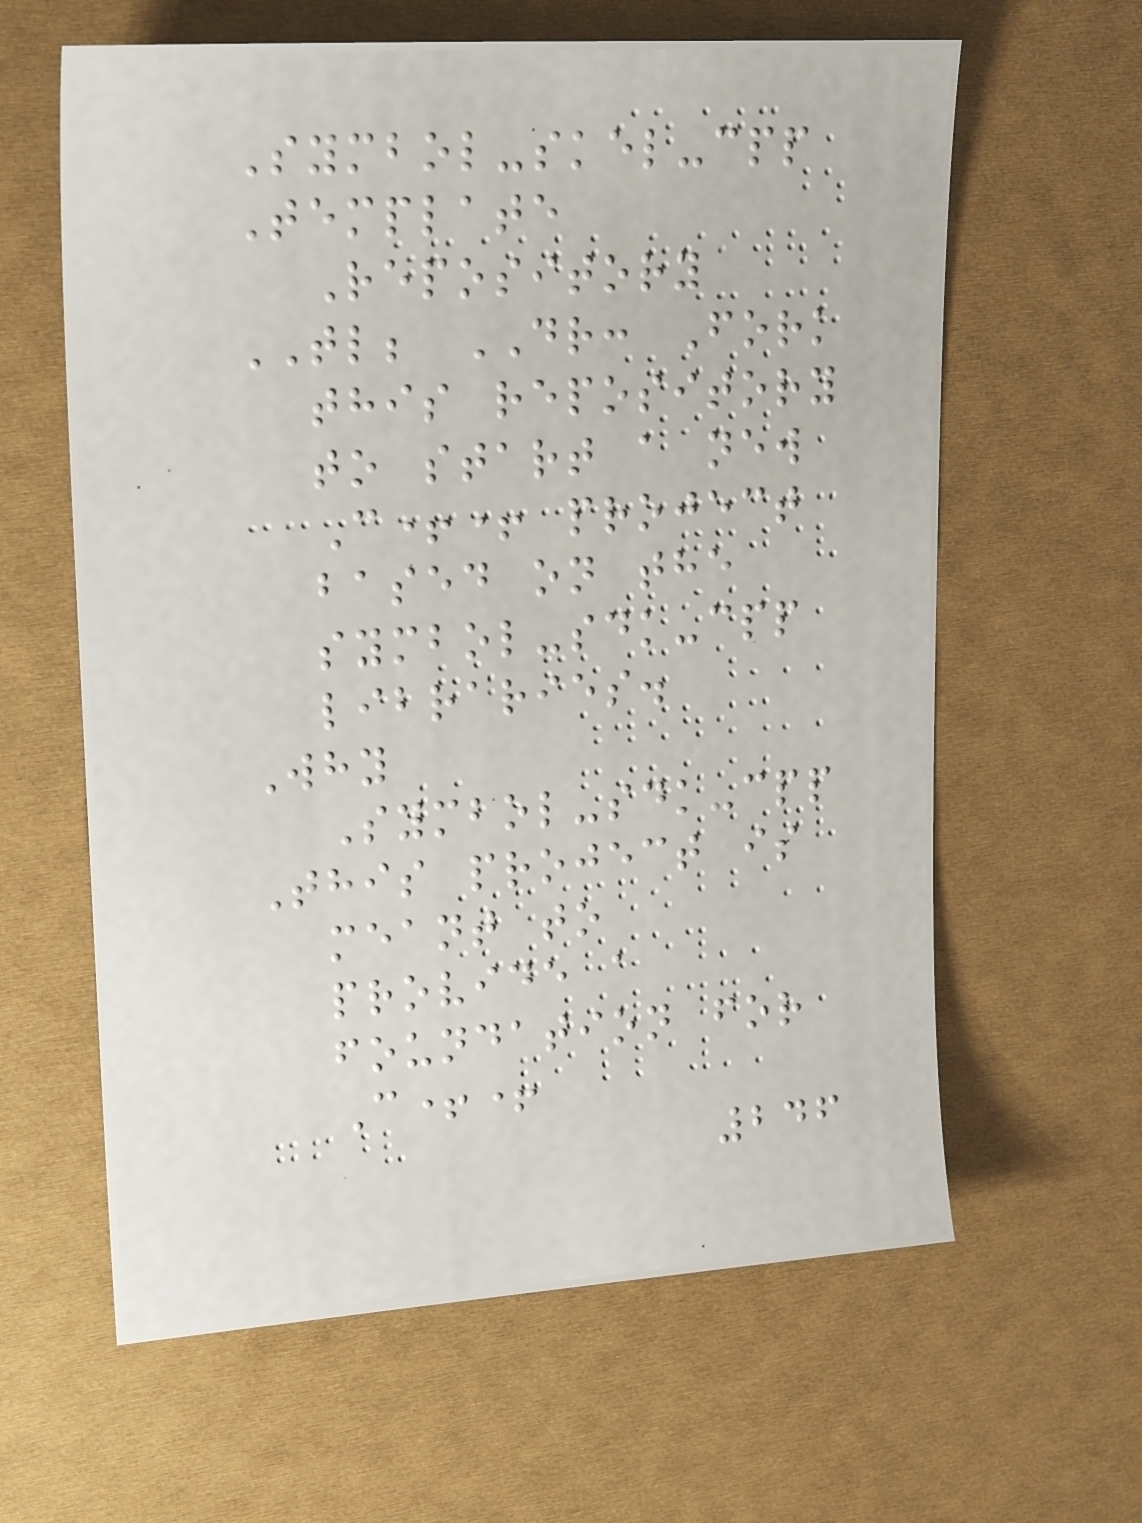Symbol-skel-cpp
Template
Repository
TL; DR: Fork
this repository
to start a new
C++ project
based on the
symbol-sdk-cpp
libraries.
Why
Symbol-sdk-cpp
This project is
meant to
provide a
foundation for
C++
246
